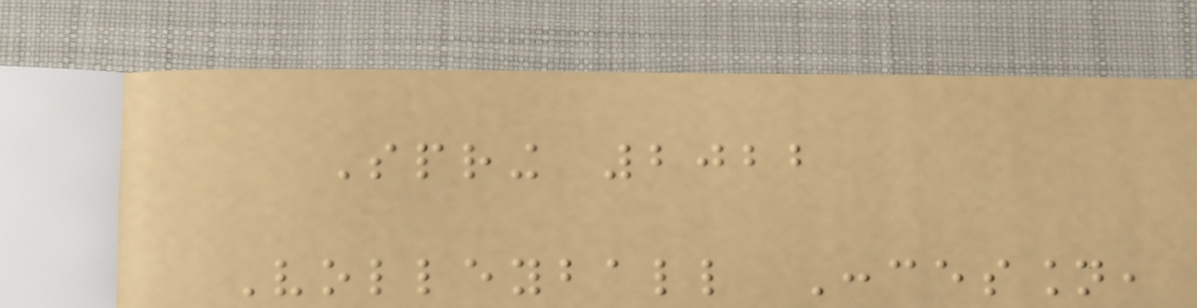Spring 2022
Volleyball Concession,
